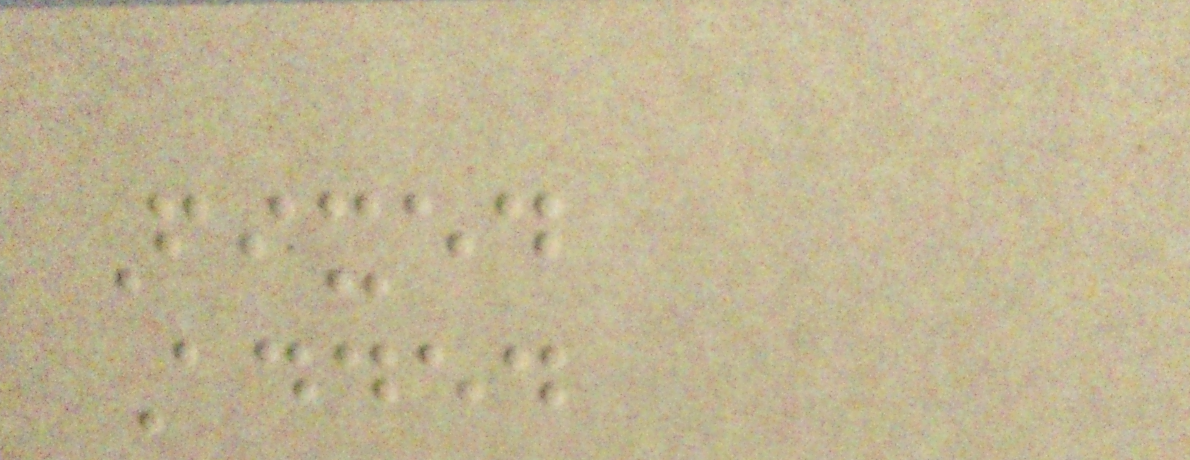Fixed
Added
